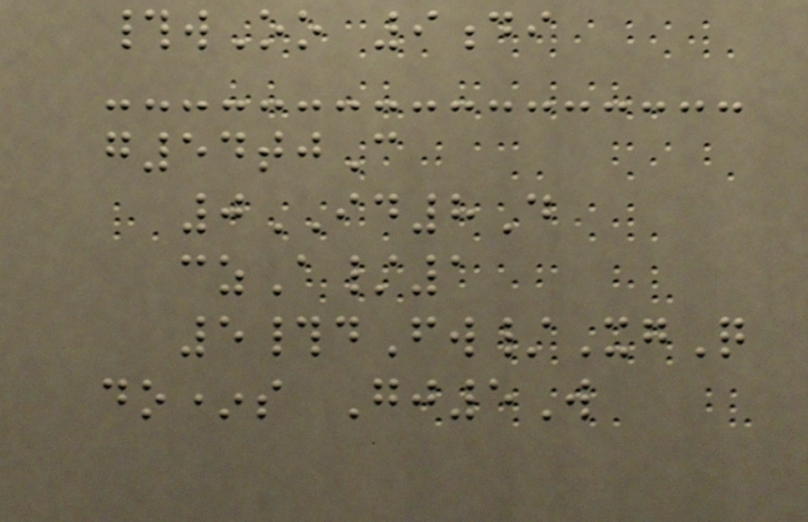#wOo 9di
g54tjC
0ID8D
czA/1
5#dFw/XgQ
do*s Gj5W
